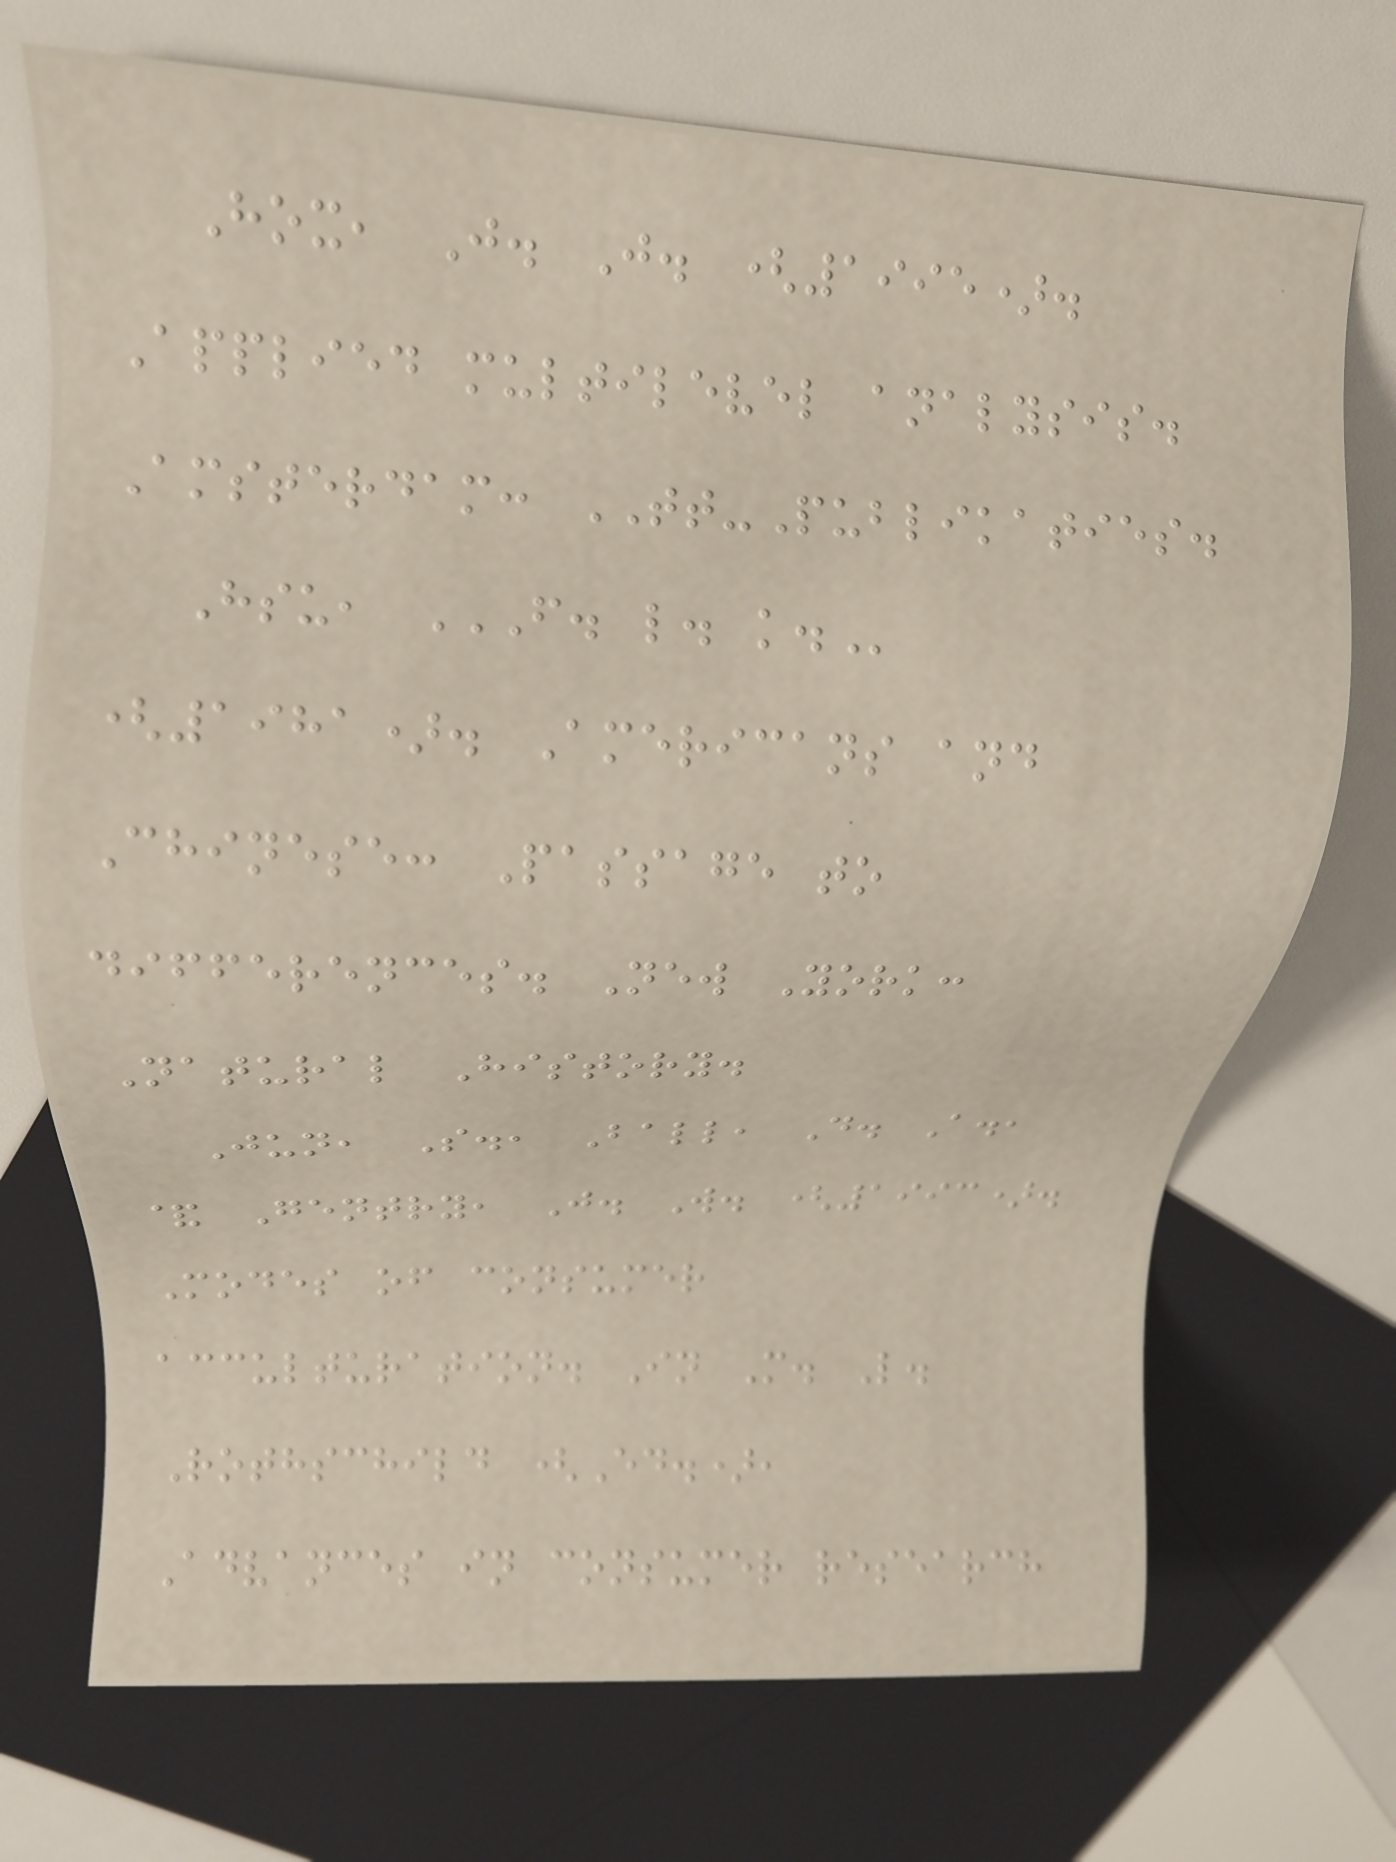Hox, J. J. (1995).
Applied multilevel analysis.
Amsterdam: TT-Publikaties.
Hsu, F. L. K.
(1981). Americans and
Chinese: Passage to
differences. New York:
Natural History.
Jun, S., Ball, D. A.,
& Gentry, J. W. (1993).
Modes of consumer
acculturation. In M. L.
Rothschild (Ed.),
Advances in consumer research
